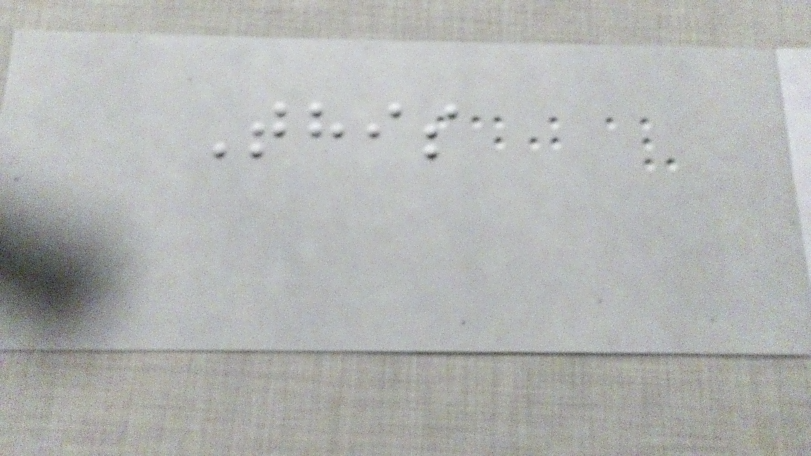This
